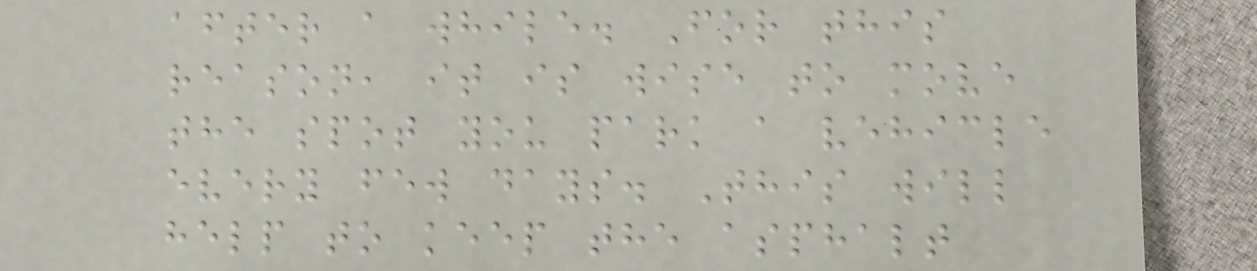after a while. For this
reason, it is wise to move
the spot you park a vehicle
every few days. This will
help to keep the asphalt
